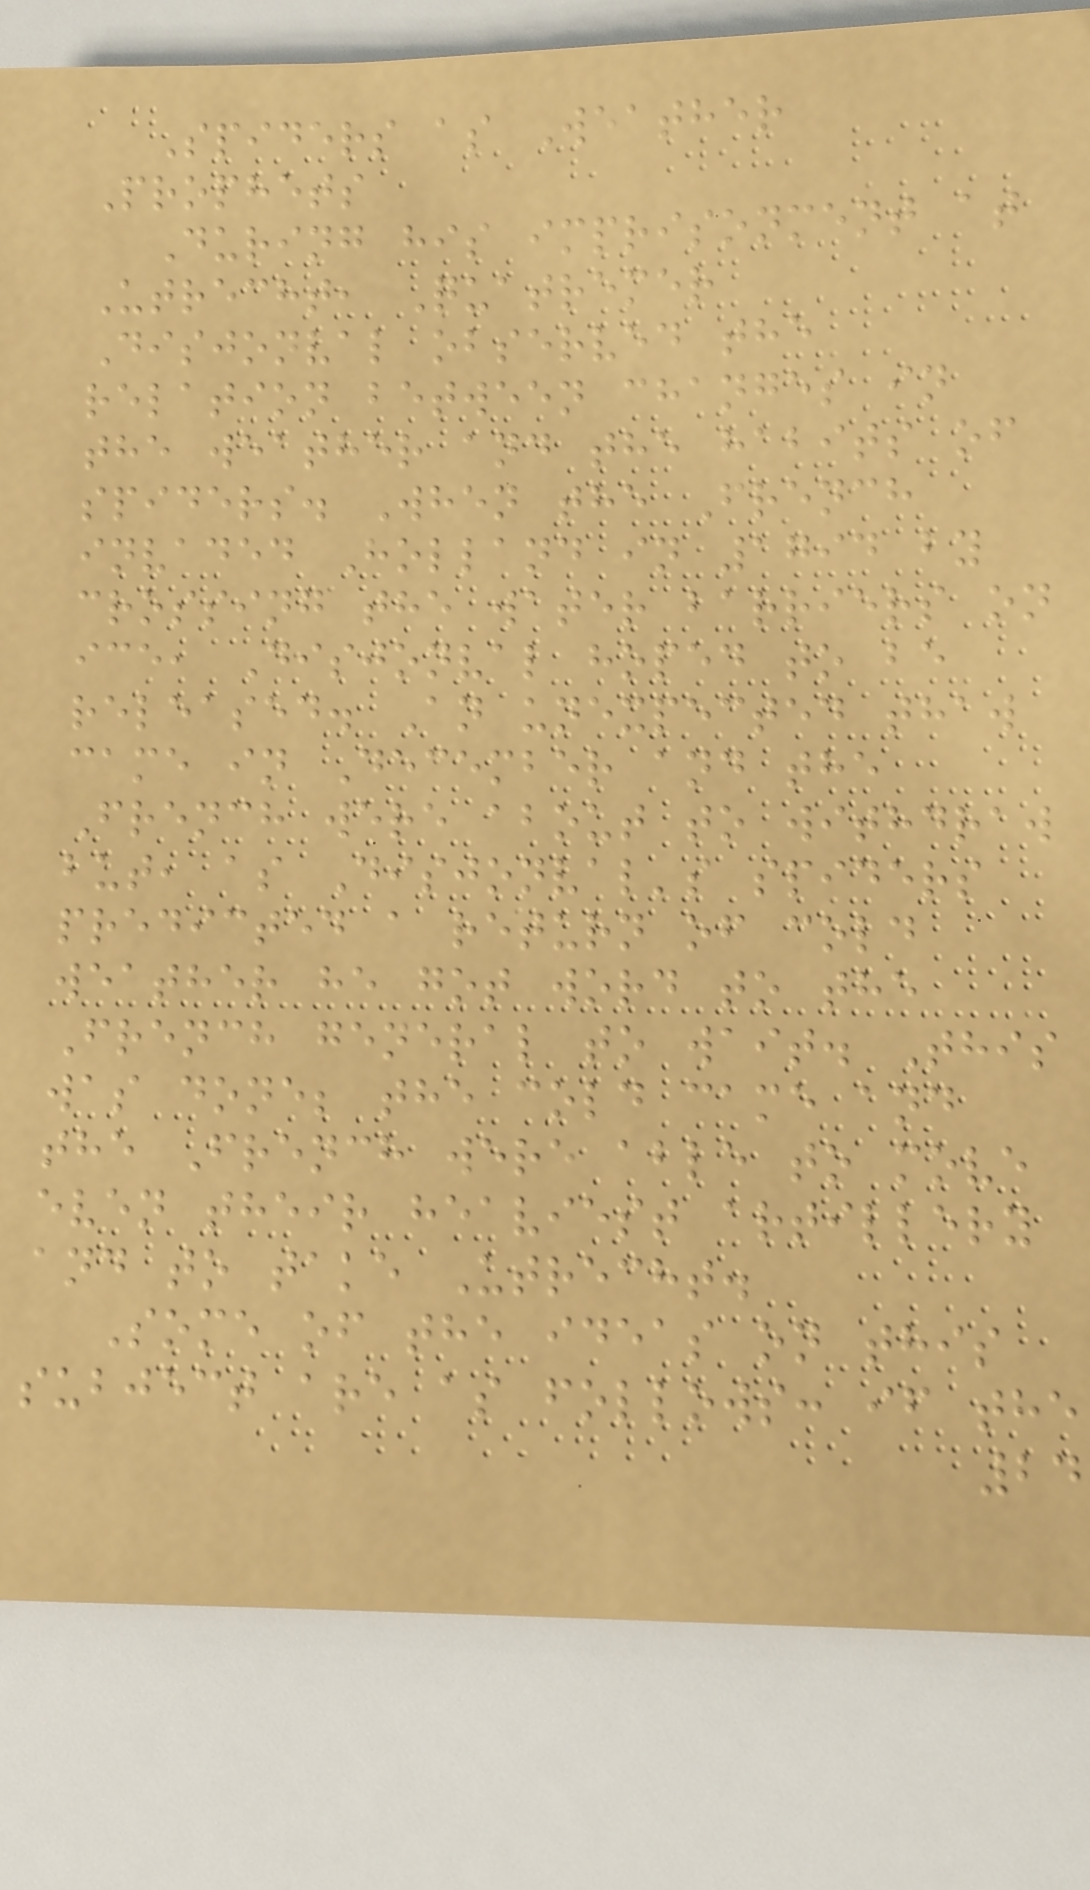Spiders as Weather
Prophets
During his imprisonment at
Utrecht, Quatremer
Disjonval observed the
relation between changes in
the weather and the habits of
spiders. When the French
invaded Holland in 1794 by
crossing the water barriers on
ice, Disjonval hoped to be
released. An unexpected thaw
came in December and the
French were about to withdraw
but, as Disjonval's spiders
predicted a return of cold
weather he got word to the
French general to wait. This
was done; the cold came and
the French were able to move
even their heaviest artillery
and to take Utrecht.
Some of the ideas on this
subject are as follows: if the
24
